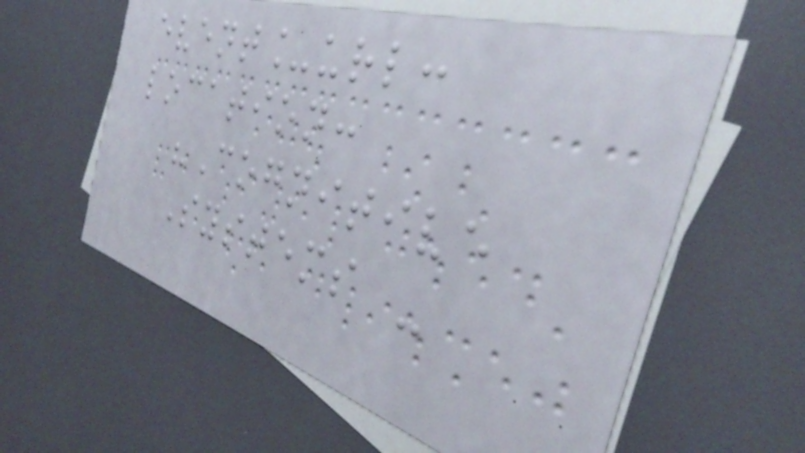event_url:
location:
"Cognitive
Systems -
